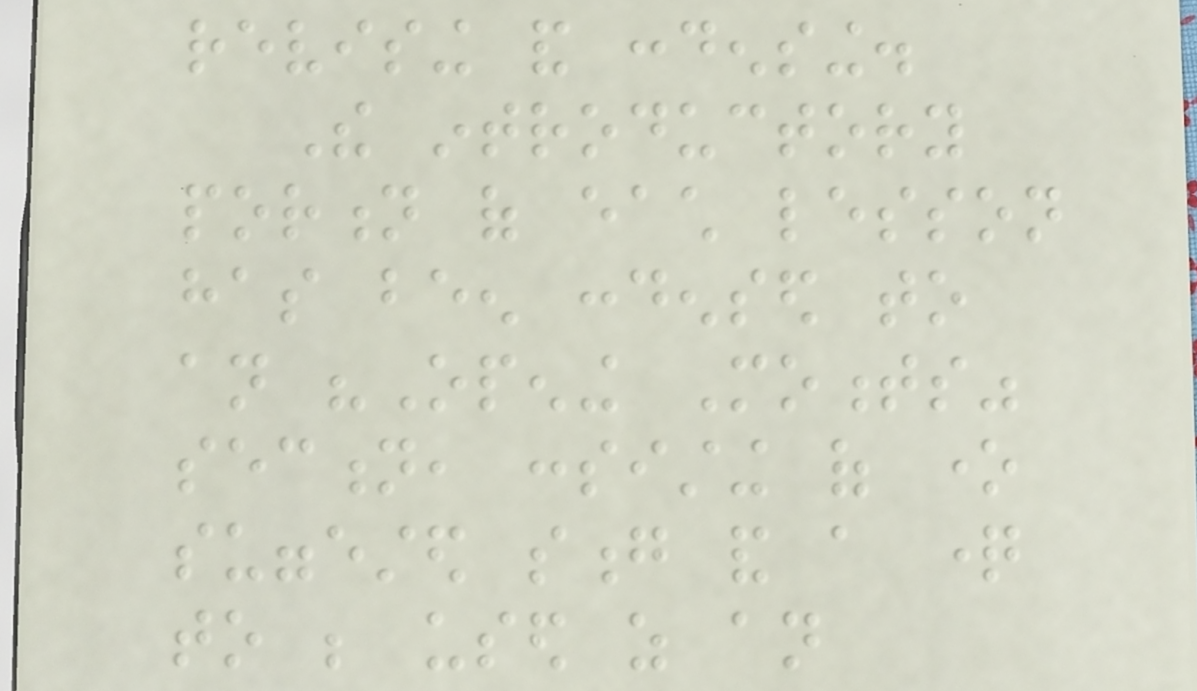revising and condensing.
The introductory
portion of each lesson
has been condensed to
an "Opening Moments"
section, consisting of one
suggested song and a question
to be used as an
